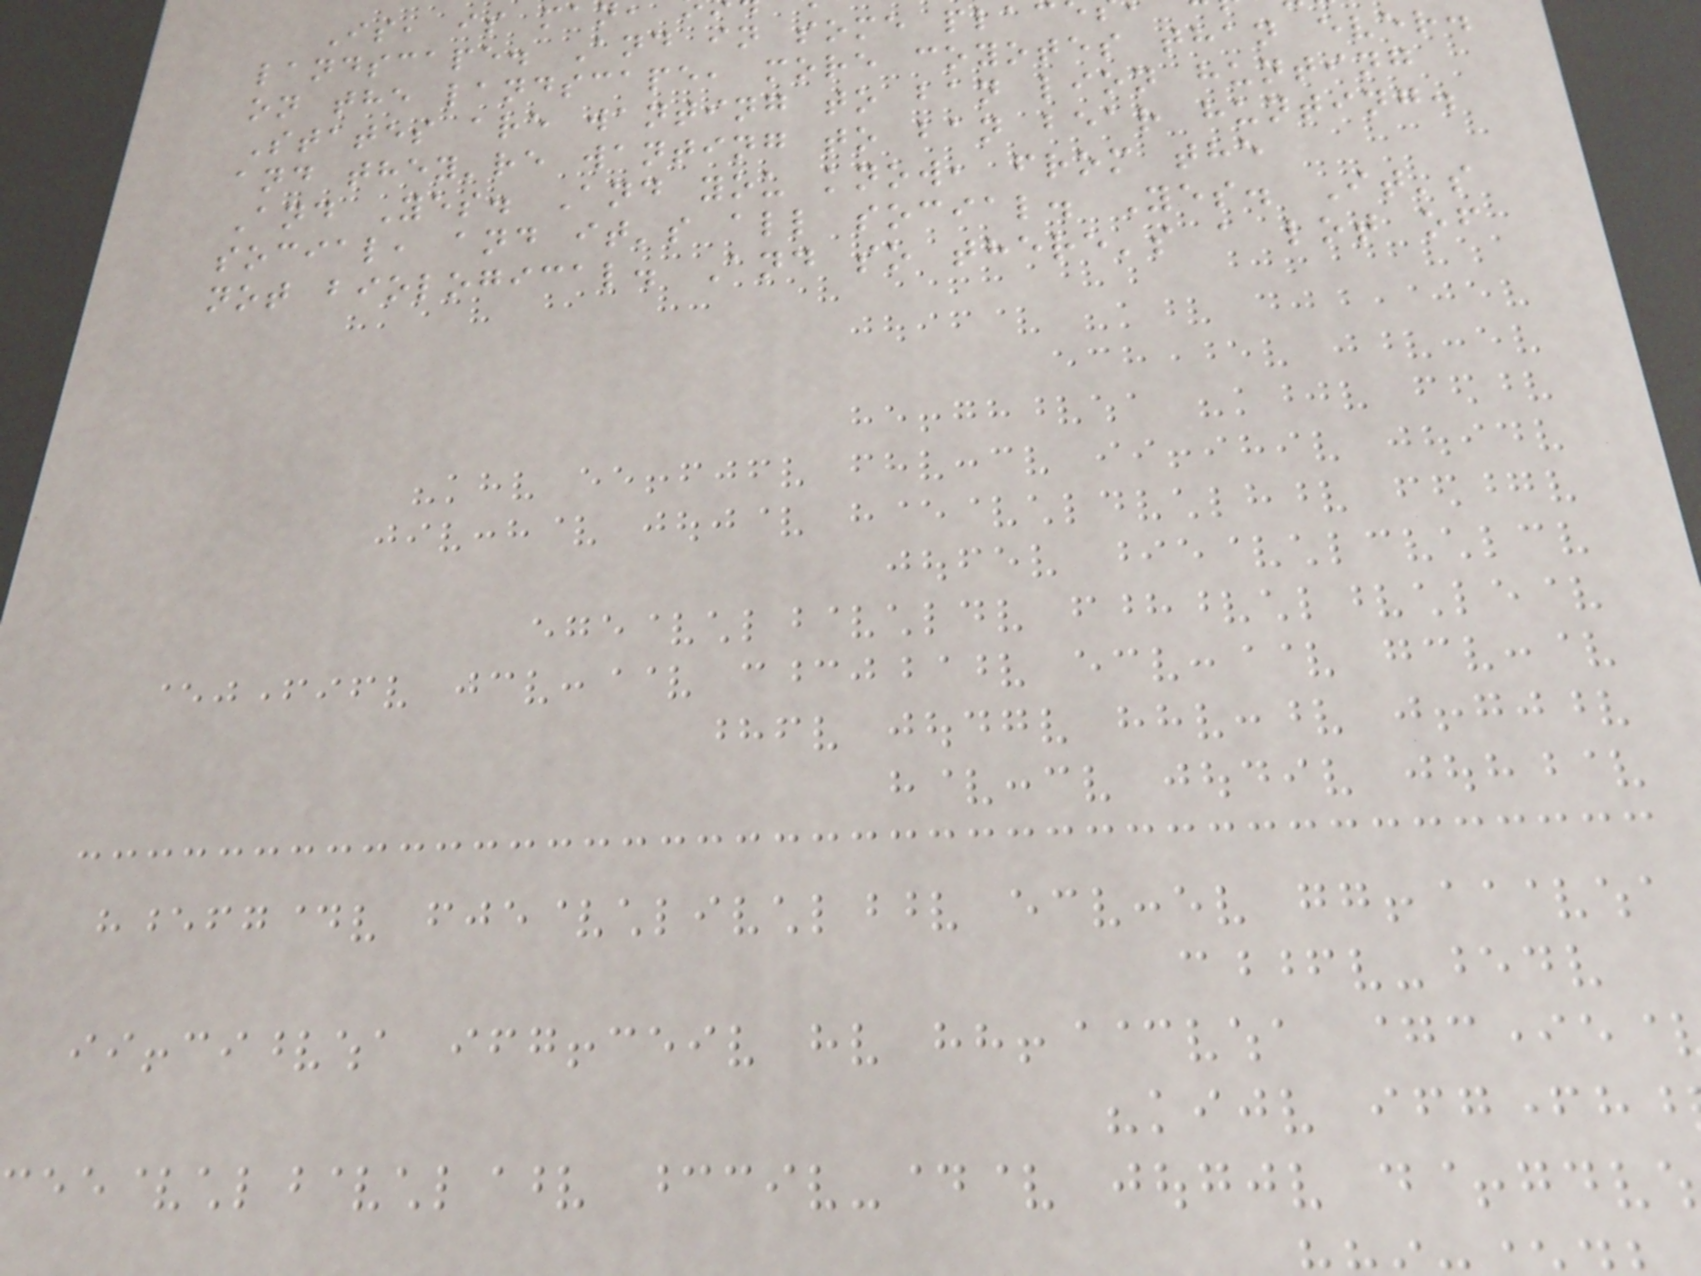Is, is man
landscape. And in some pla
on the landscape, more coyotes than ever.
States are wanting to ban lion hunting
and they're wanting to ban bear hunting.
And Yes. And you know, from the
social, and it's all social. Yes. It's
not biological. And so there's a lot of
